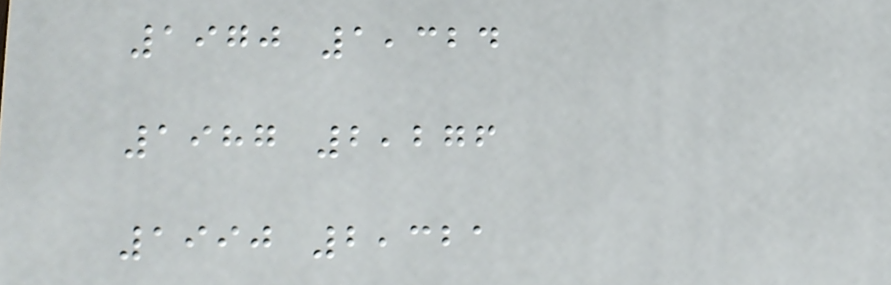1970 1,324
1987 2,276
1990 2,321
